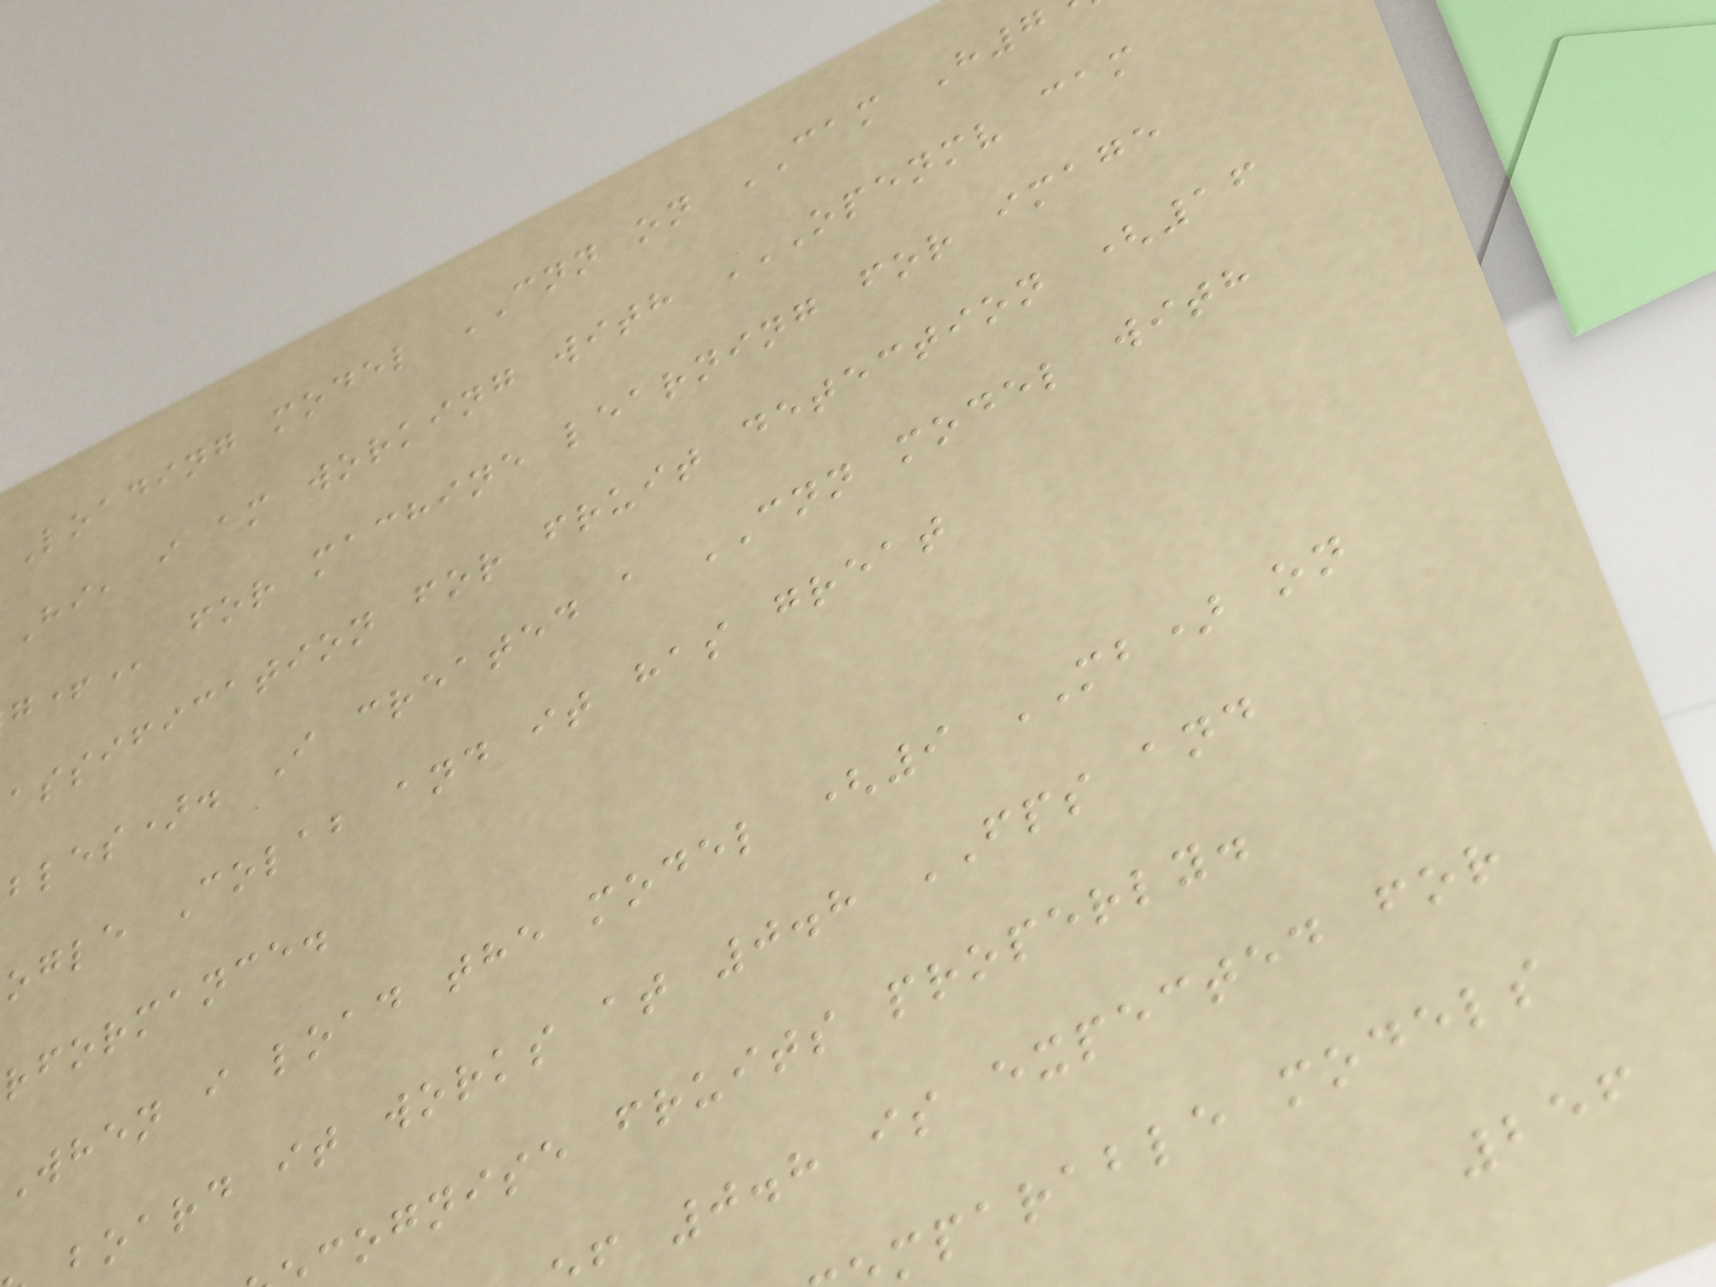Loading model CNN on CAM H7
Hi, i am working with OPENMV CAM
for machine learning for image
assification for fruit detection (16
bles). I created a CNN model with
ogle Colab and it has great
rformance.
When i load the model (9 MB) on
board it works at 0.8 FPS and
cognise fruits properly.
f 0.8 is expected for
mparable models
256
